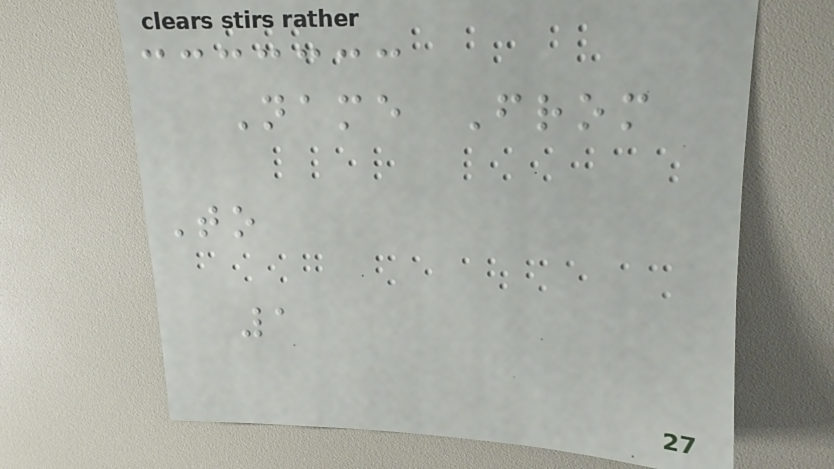Name From
To
1
